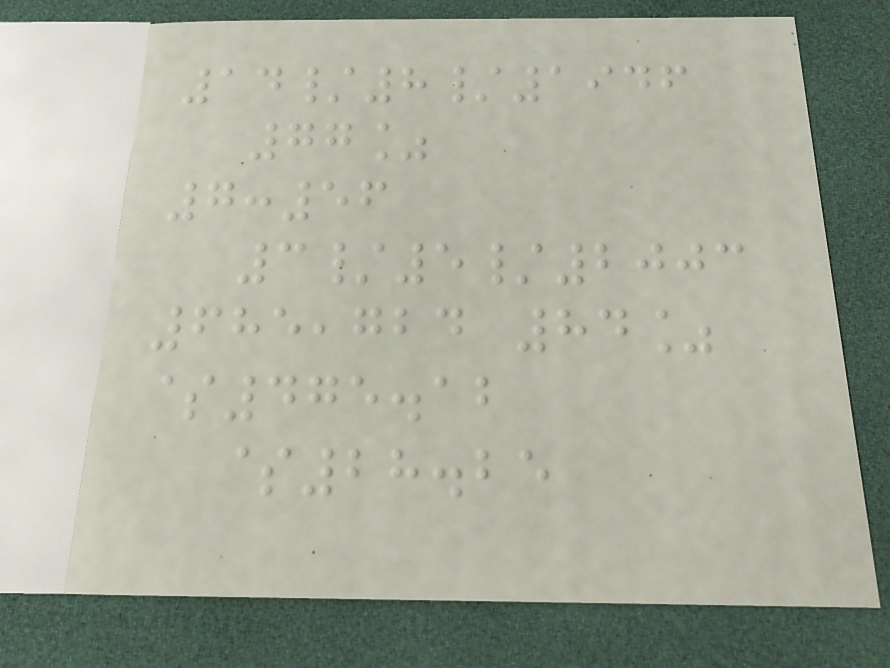14/8/1946
77%
7:56
3/5/2003
685,724 84%
$475.12
$28.25
